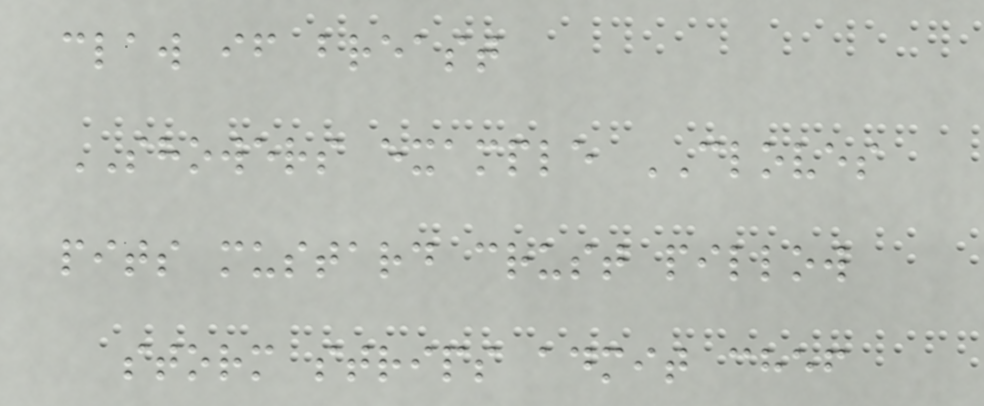claw if breast
SHOWERS example CLOVES
pits mustard crust pillow
storm strips admit chef
